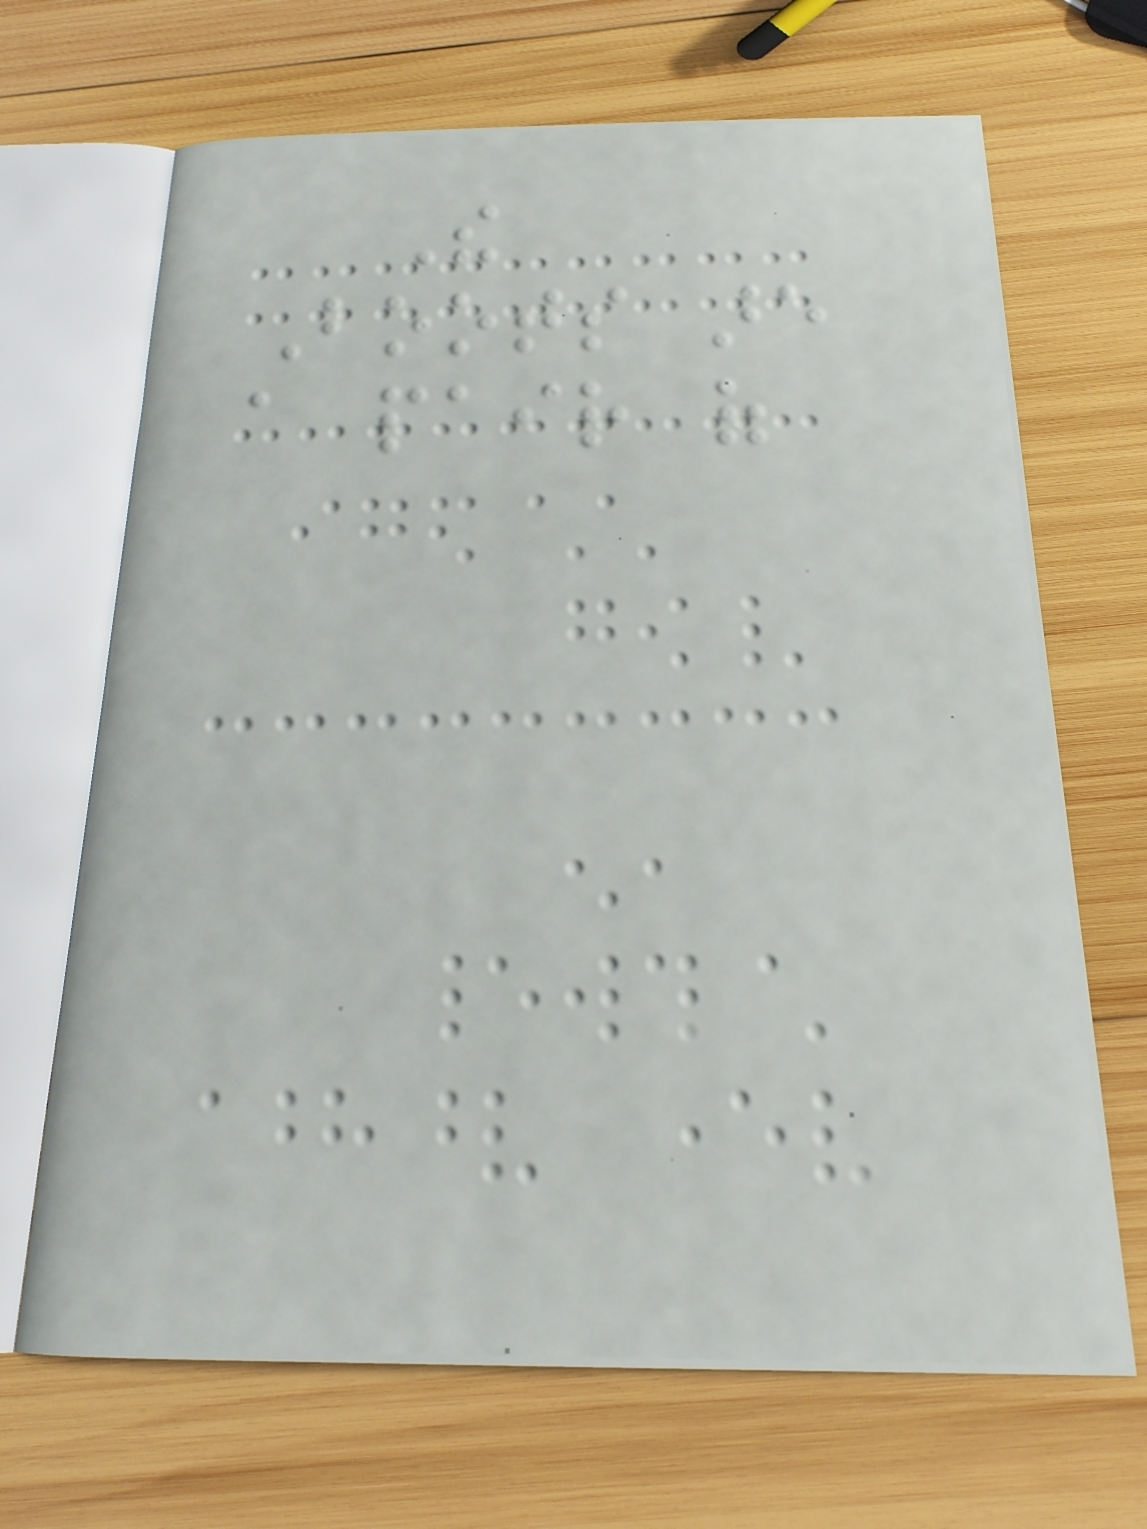The
Boots are
a pair of
